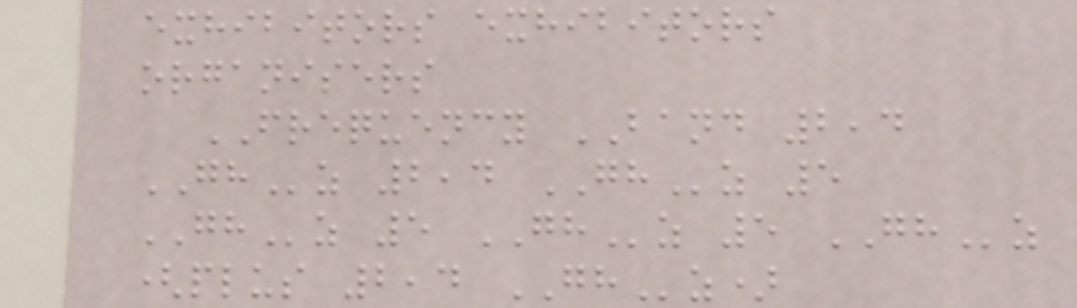exhibitors exhibitors
organisers
FREQUENCY BAND 2,4
GHz 2,4 GHz 5
GHz 5 GHz 5 GHz
(plus 2,4 GHz)
